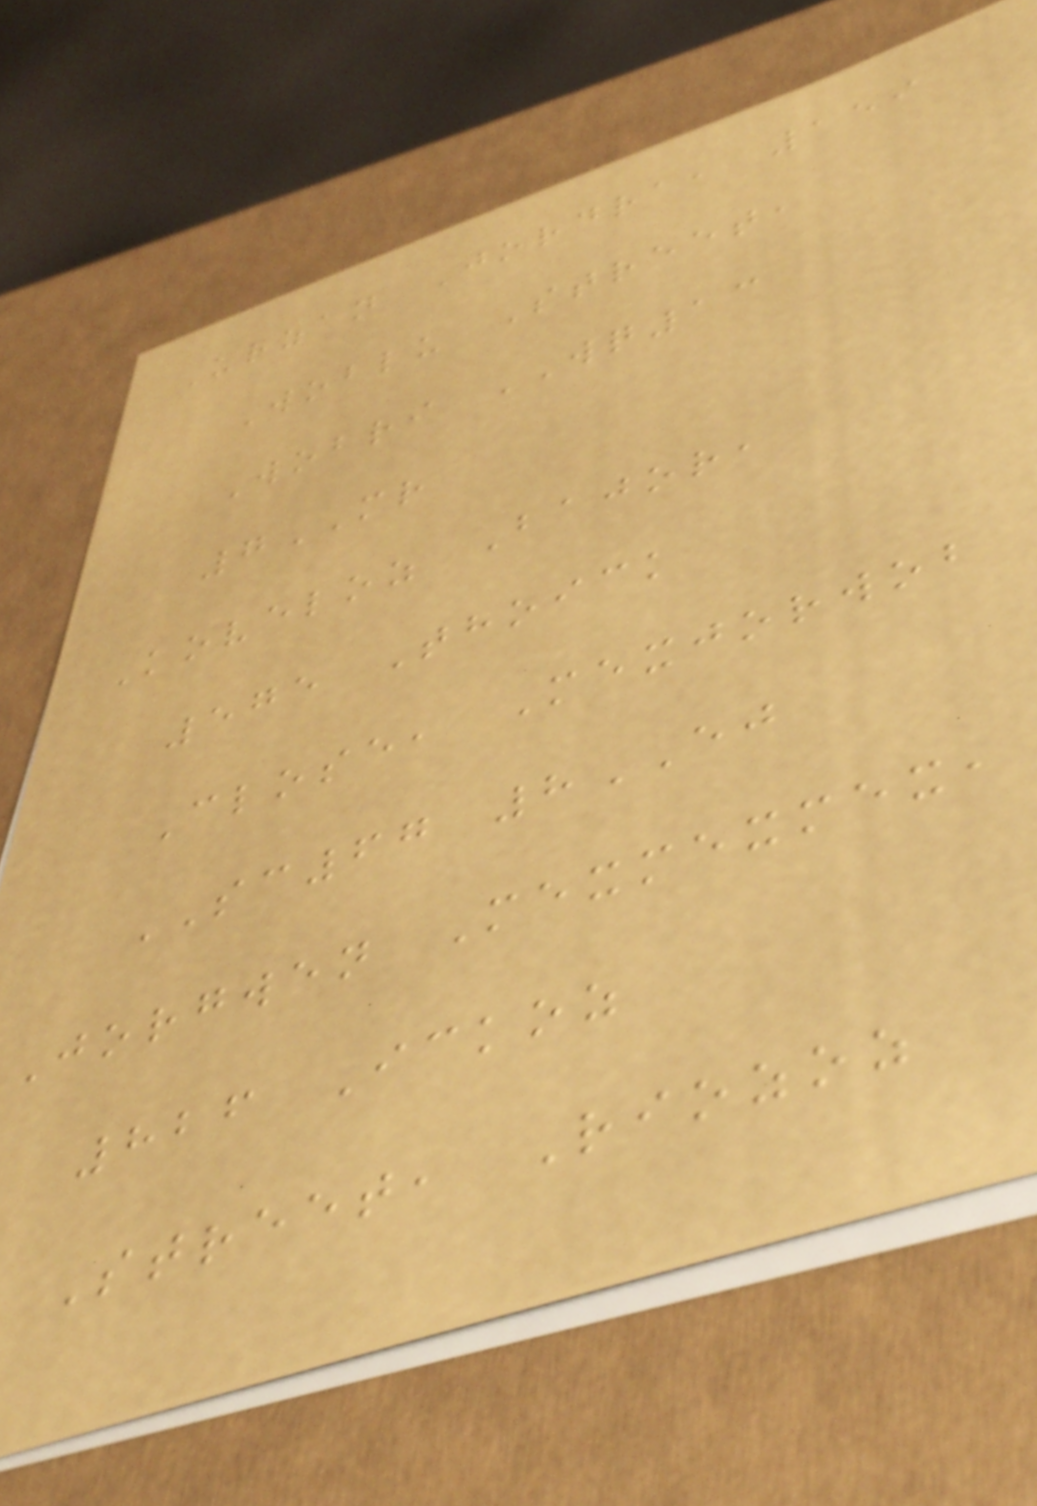Urzan Jordra, 159
Woblu Street,
Wobri WQ13
7MR
Koveloz Bajor,
575 Thoick
Close, Mexjorwob
SC67 8EJ
Jorgwen Mexmexmex,
826 Ickoz
Street, Riozoz
